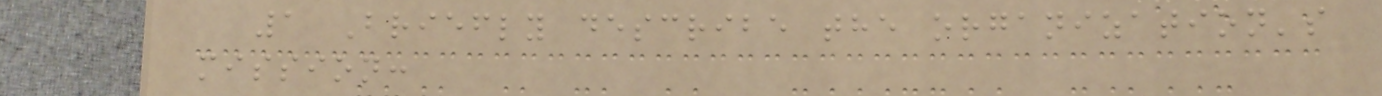1 Briefly describe the organization's
mission:
